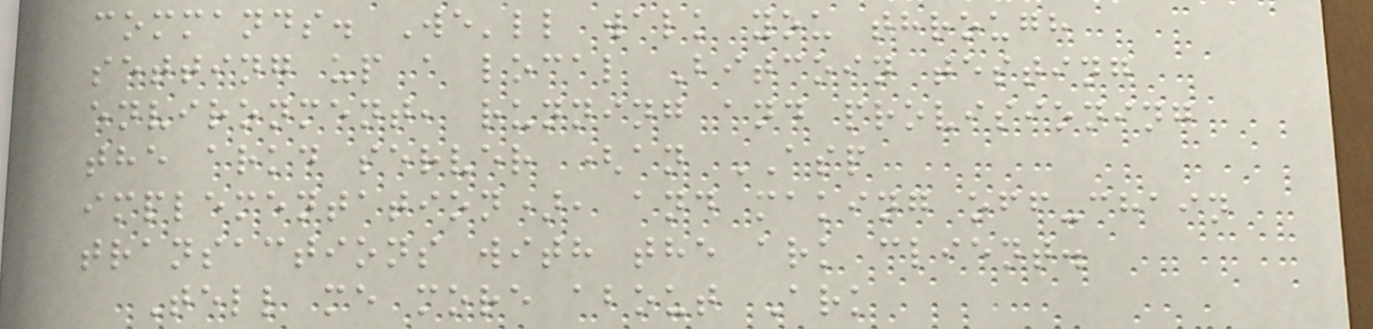commands. We'll walk you through
setting up a local Bitcoin testing
environment, running and provisioning
the arkd server (an ASP
implementation), and making off-chain
transactions with the ark client.
Tell me more about Ark
